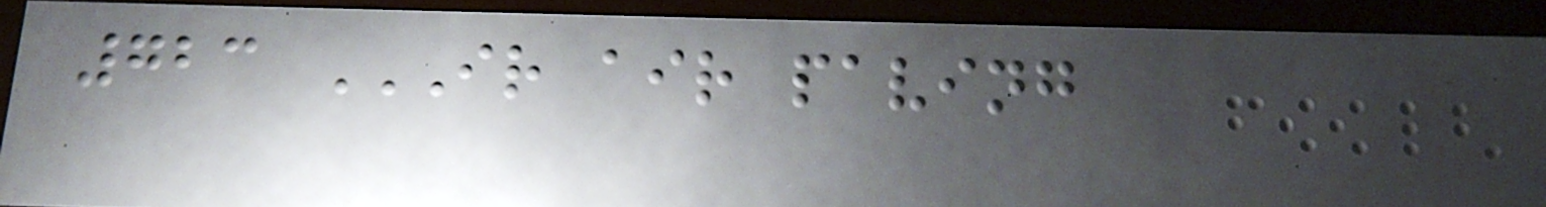723 IR AIR PAVING
